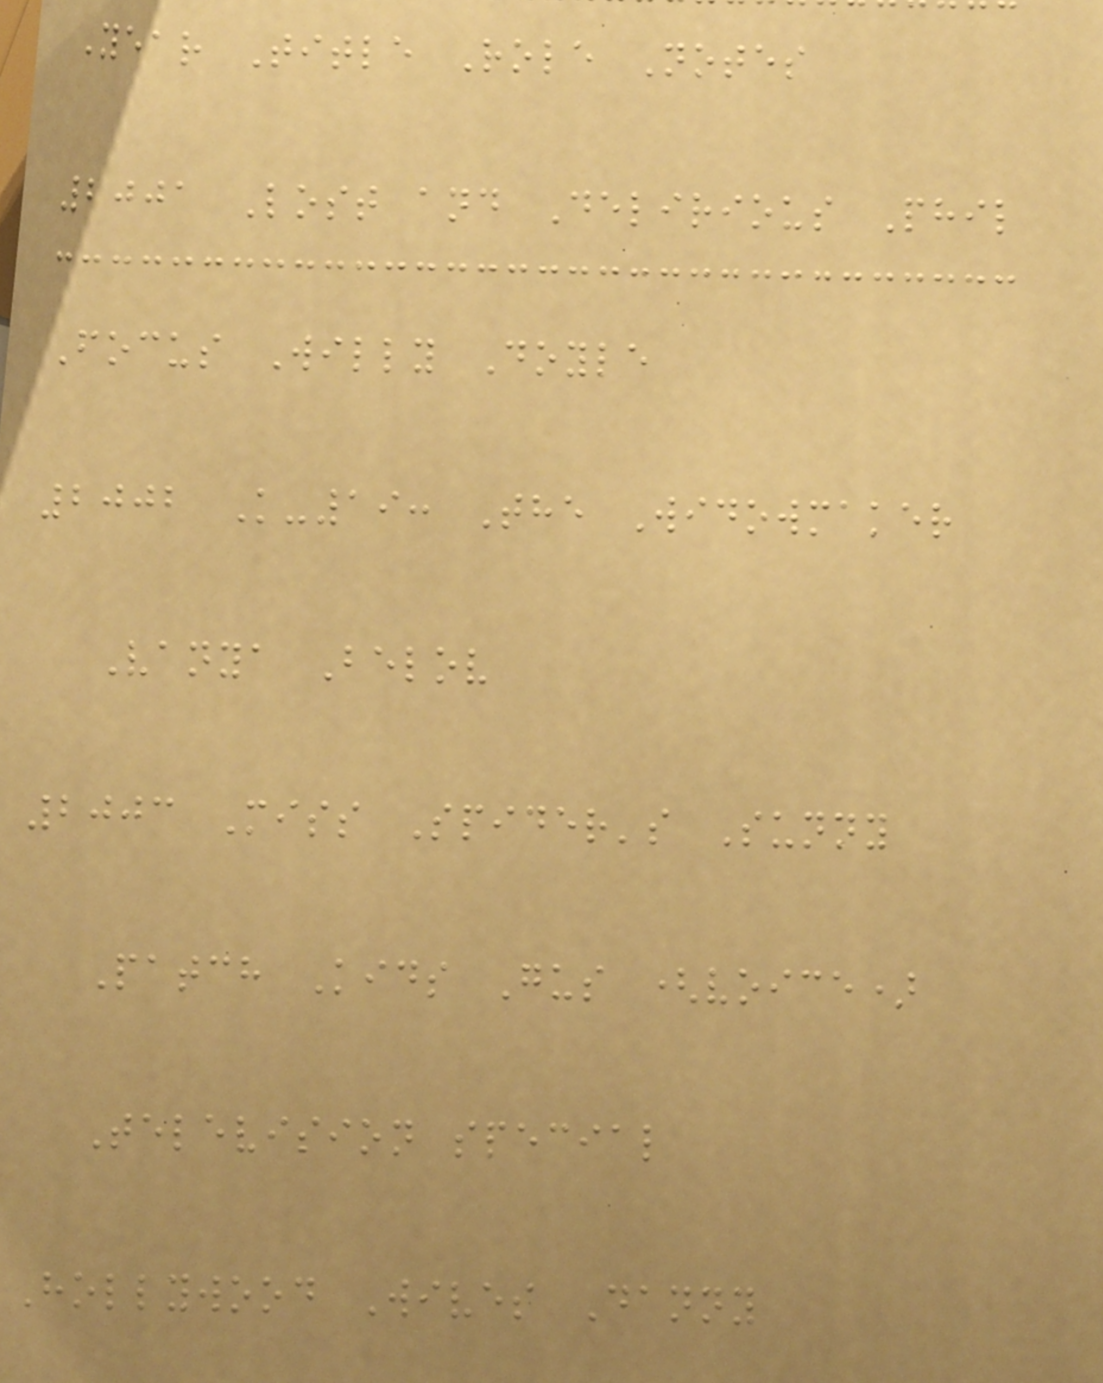Year Title Role Notes
2001 Lost and Delirious Phil
Focus Willy Doyle
2002 K-19: The Widowmaker
Vanya Belov
2003 Miss Spider's Sunny
Patch Kids Gus (voice)
Television special
Hollywood Wives Danny
